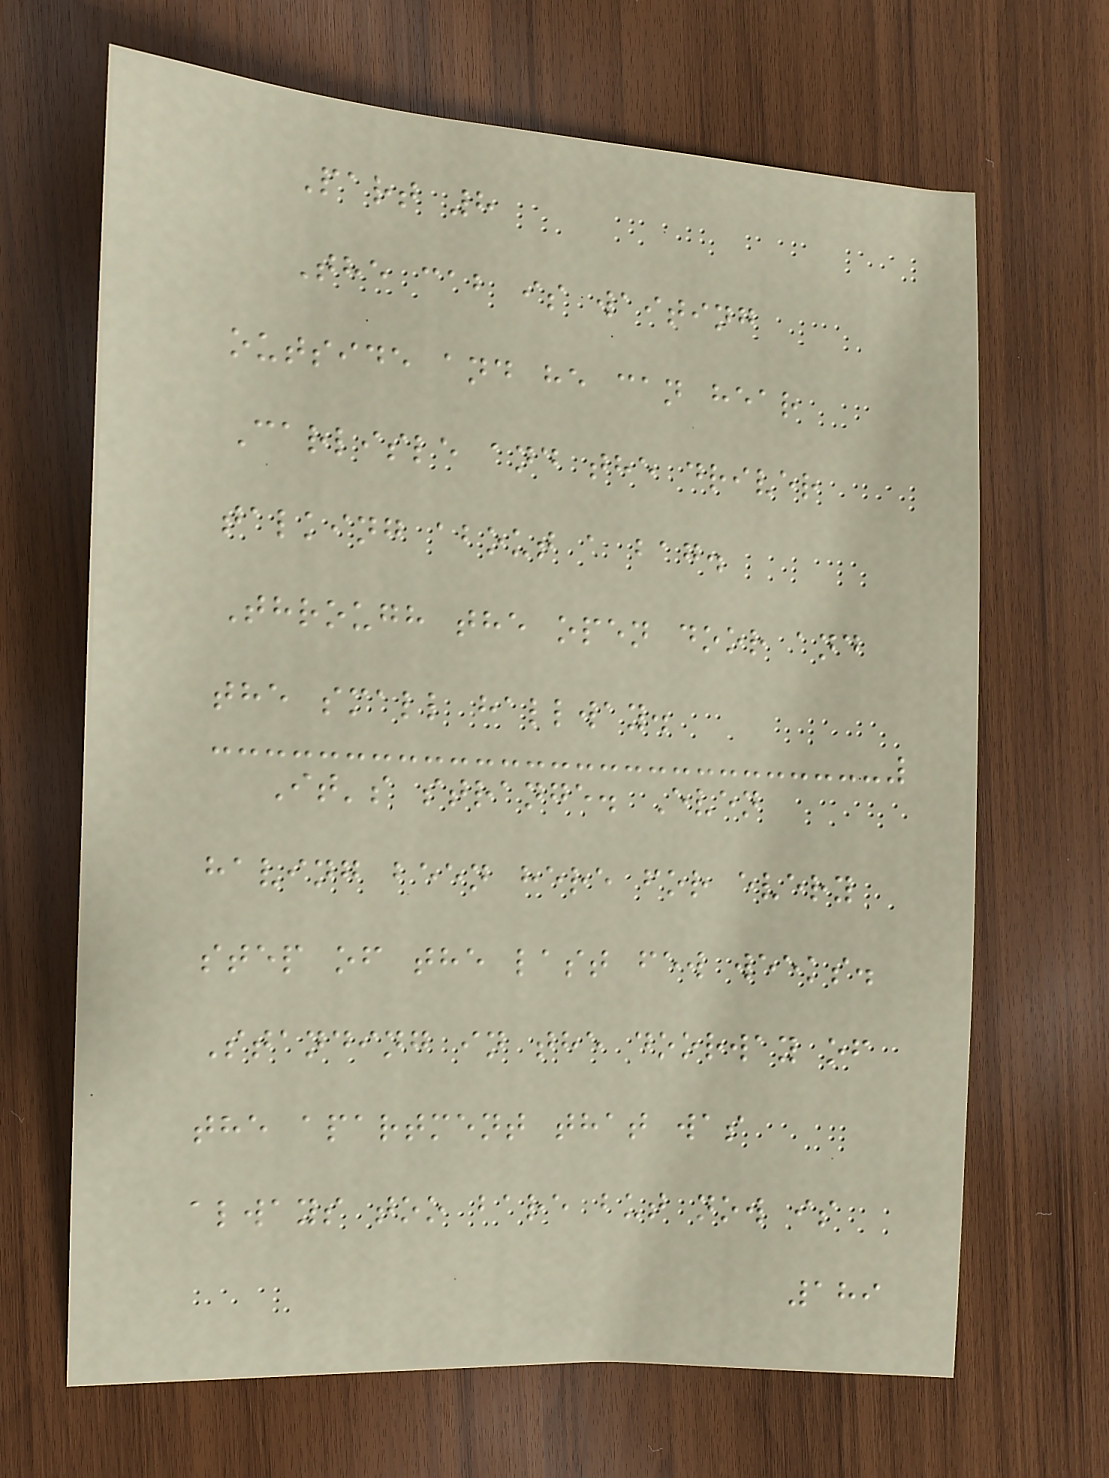Part 8
The cab is waiting
outside and he can hear
Carlisle and the driver
talking about a bag.
Through the open door and
the small hallway.
It's strange. Even
having been here for every
step of the last few weeks.
Standing in the doorway of
the apartment that was
always too bare but now is
189
